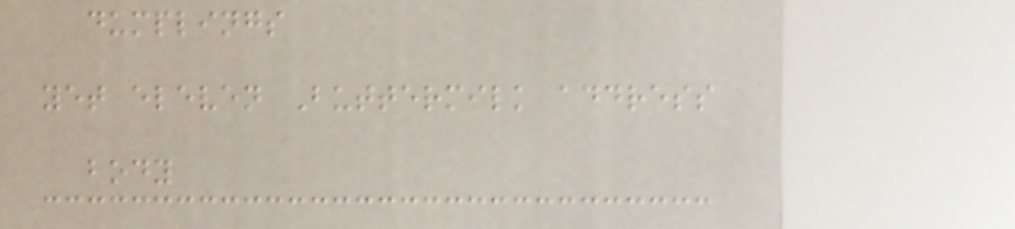dumplings
yet eleven Buttermilk address
body
